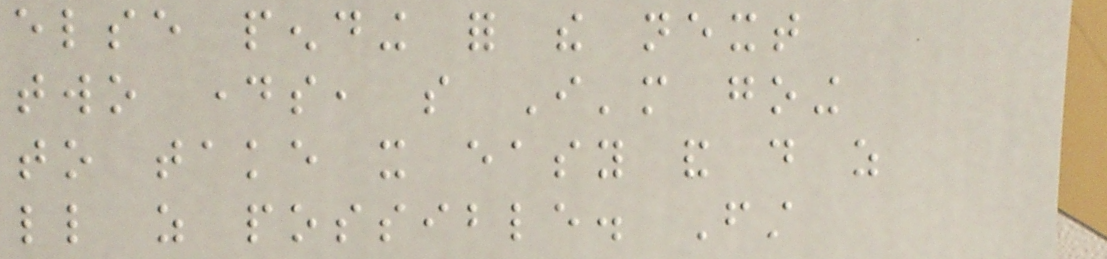else pending for the next
two days, so I'm going
to take it easy and do as
little as possible. First
